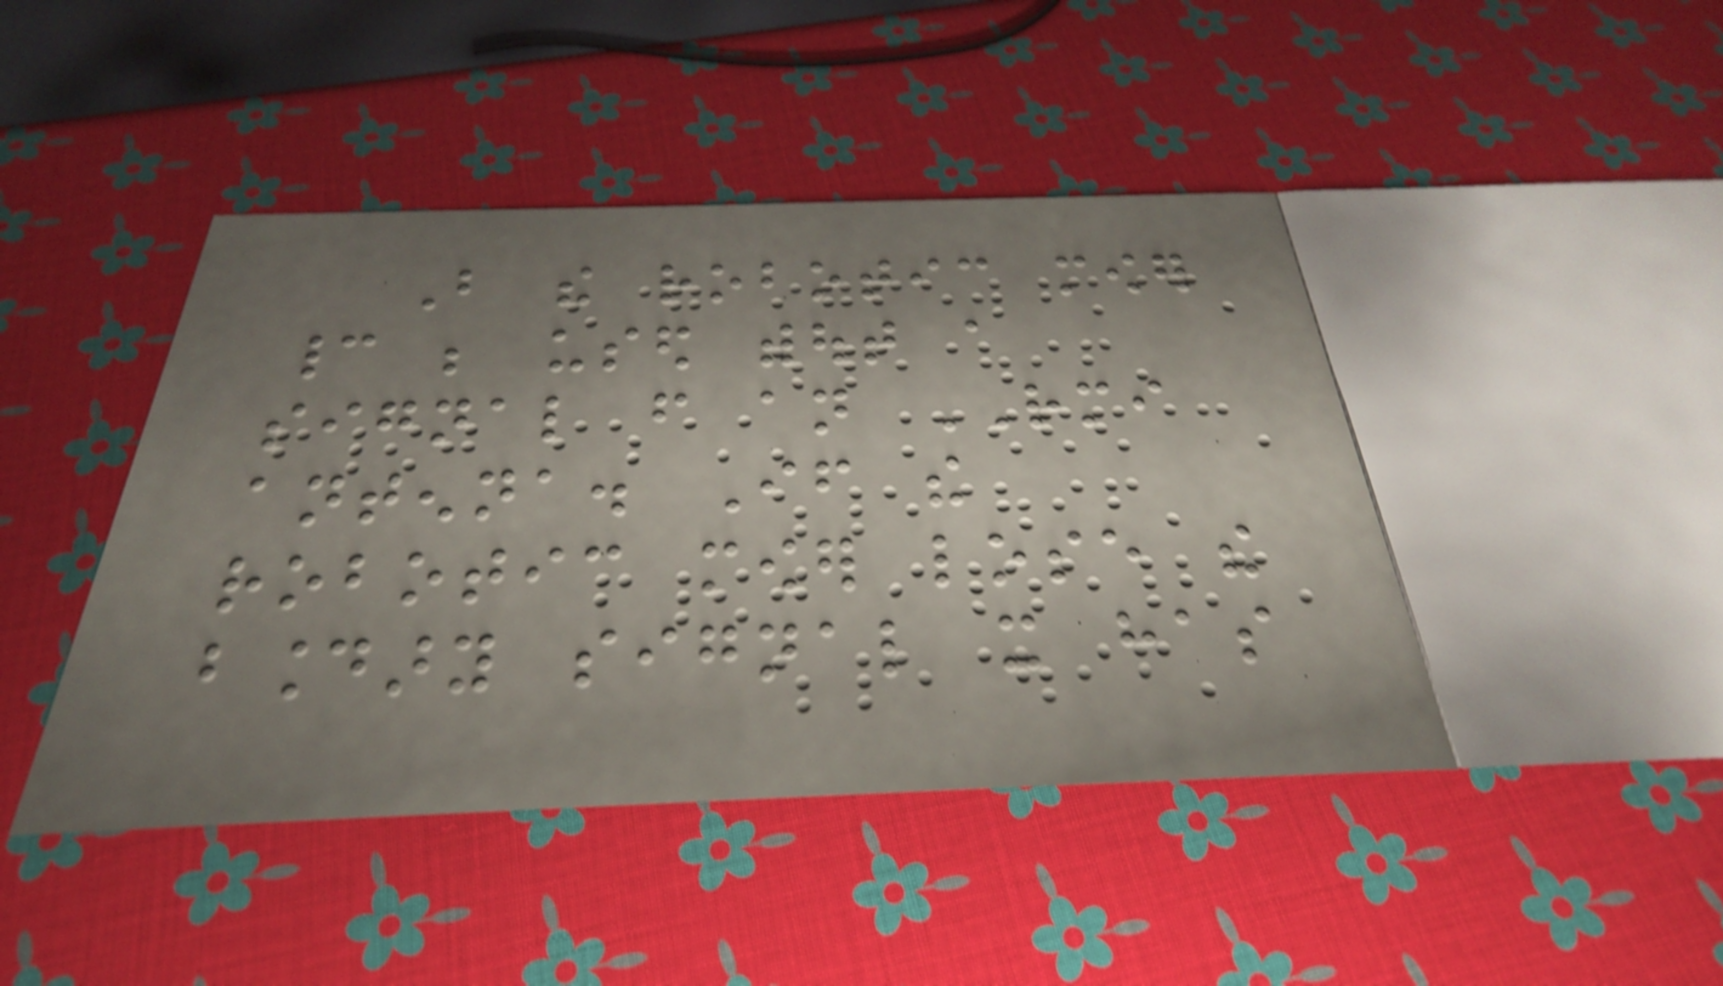But the robotic mower
cannot be used without a
signal from an RMI
antenna. If the
robotic mower lose the
boundary signal it has
